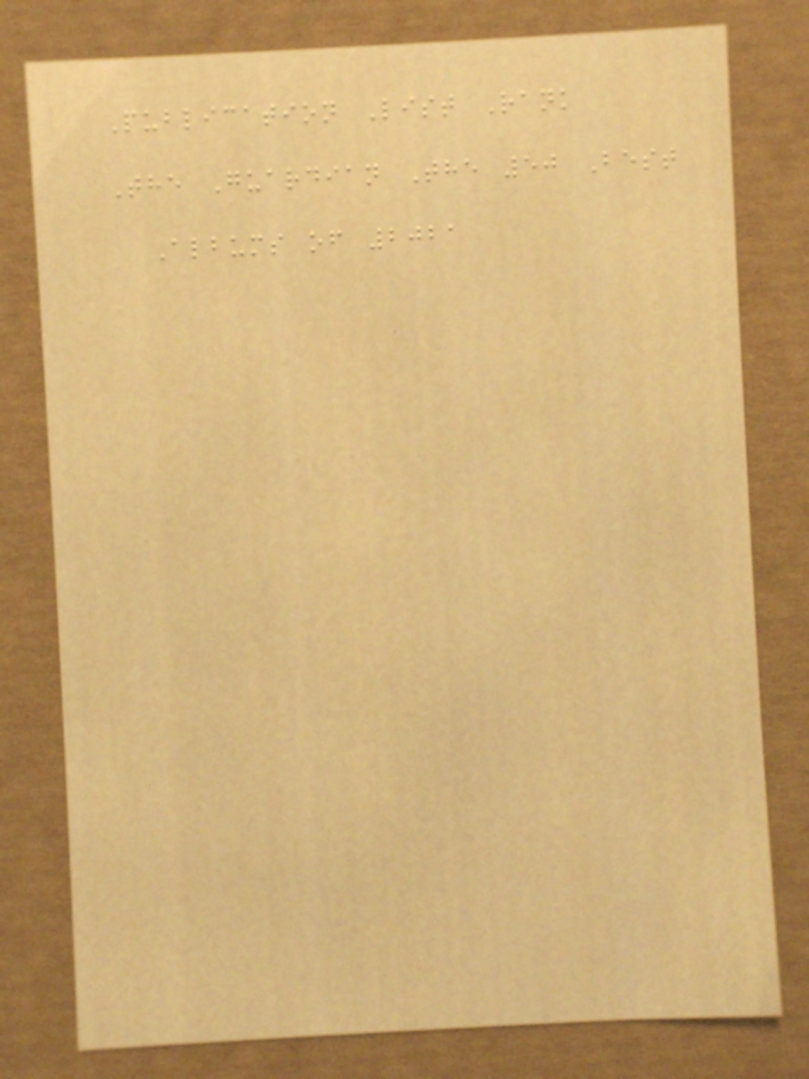Publication List Rank
The Guardian The 50 Best
Albums of 2021
